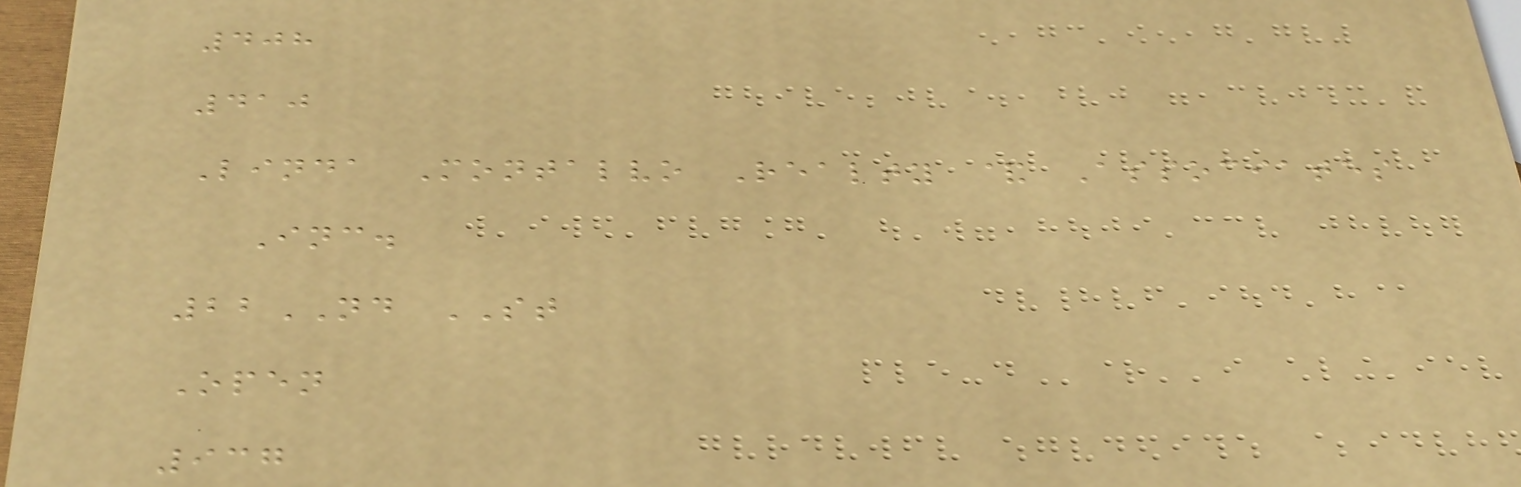408
410
Linda Montalvo Realty & Associates
Inc.
22ND ST
Open
937
